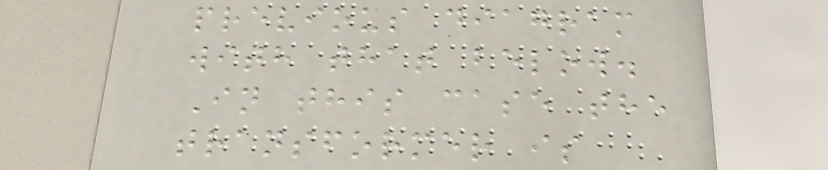previous diagram
with that below.
In this case the
transformer is
